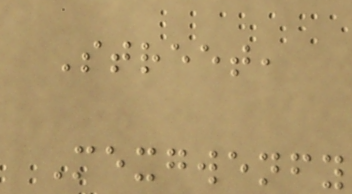Street,
Mexgwenfy
